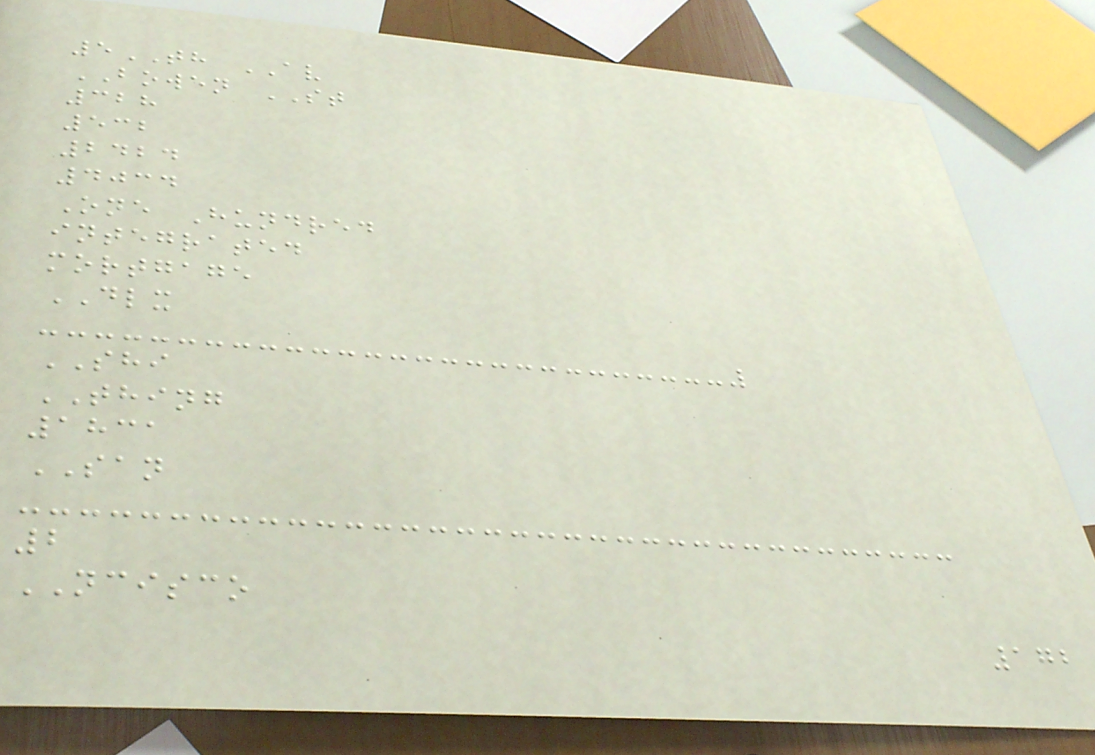5TH AV
BOWEN ST
328
532
2424
4034
One Hundred
integrated
mortgage
DLX
SHI
THING
1831
SAN
2
NCISCO
172
